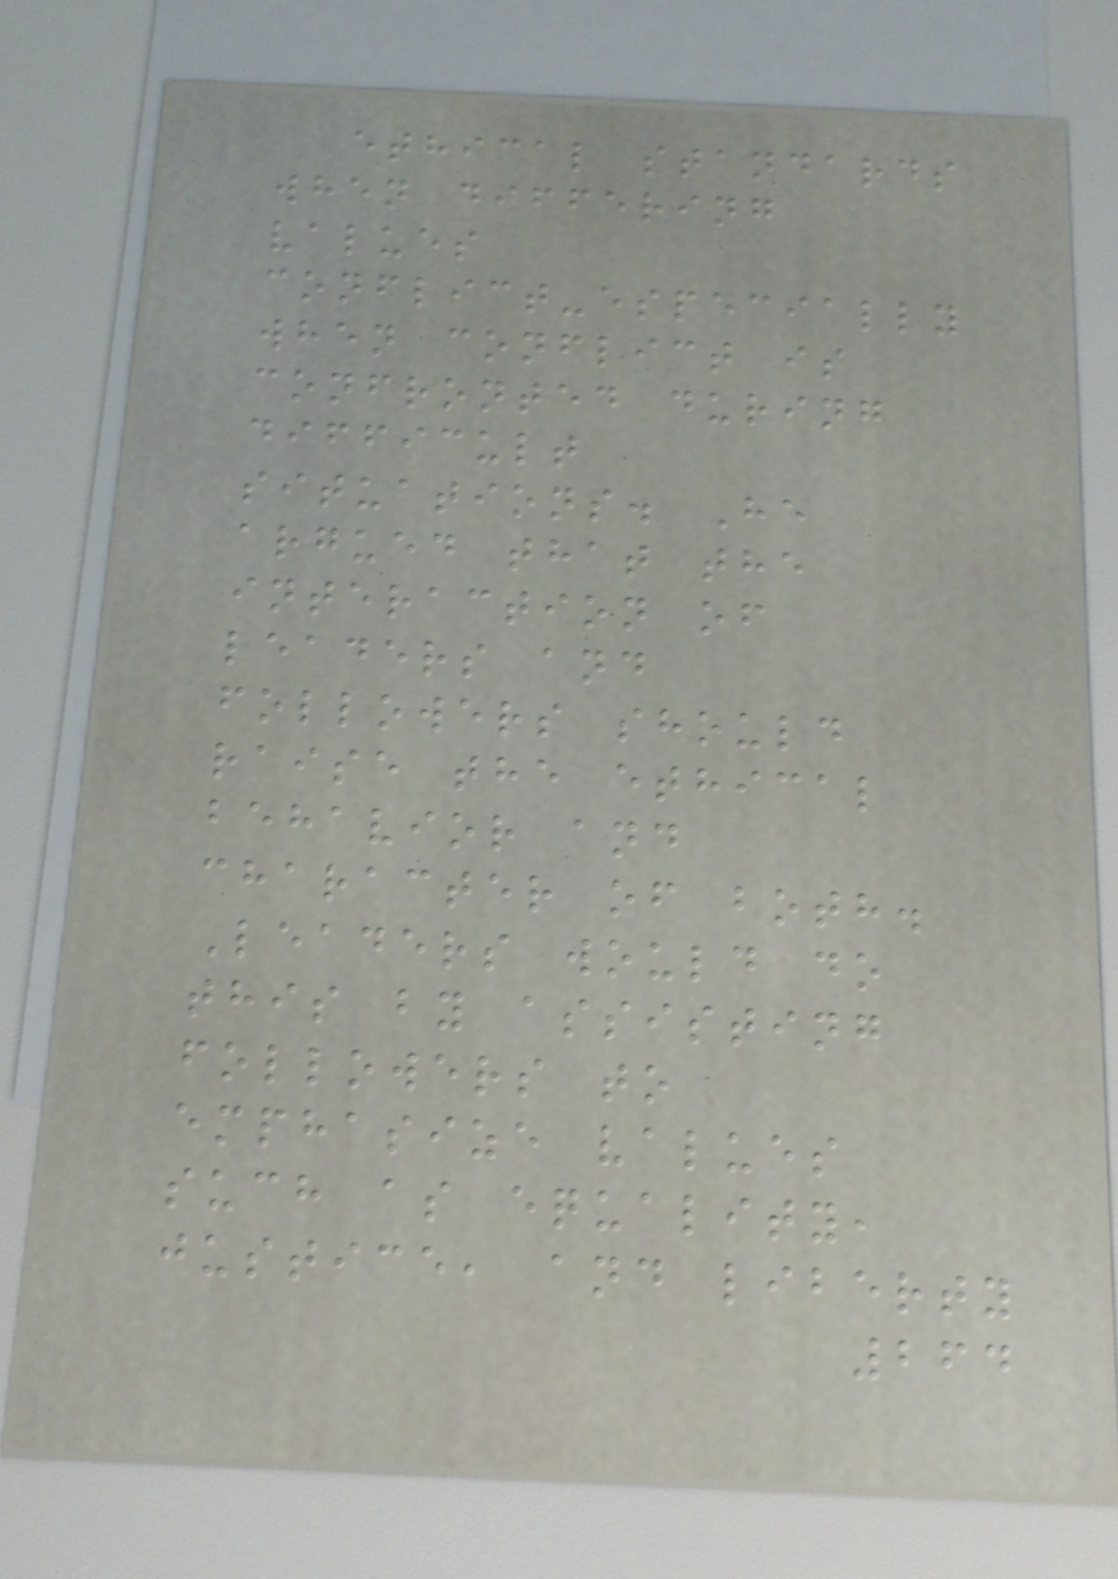ethical standards
when differing
values
conflict-especially
when conflict is
confronted during
difficult
situations. He
argued that the
interaction of
leaders and
followers should
raise the ethical
behavior and
character of both.
Leaders would do
this by assisting
followers to
emphasize values
such as equality,
justice, and liberty
264
